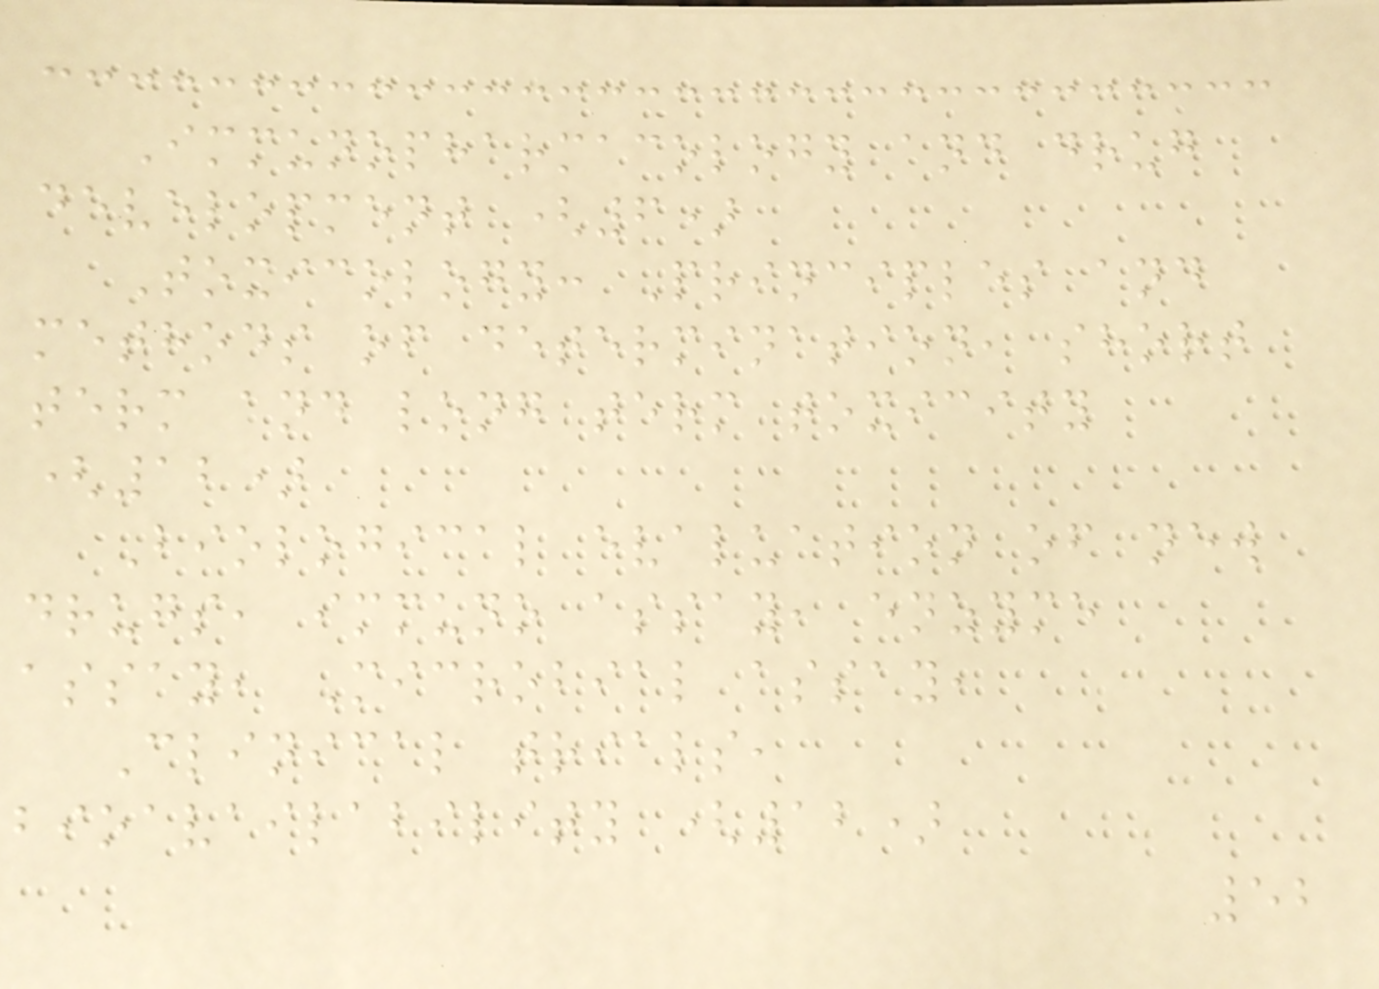Immunopharmacology and drug
development (6)
Toxicology: Principles and
methods of determination, short
term and long term toxicity
(12)
Biological evaluation of new
drugs, immuno assay, enzyme
assay, Microbial assay,
Clinical trials,
bioavailability (12)
52
